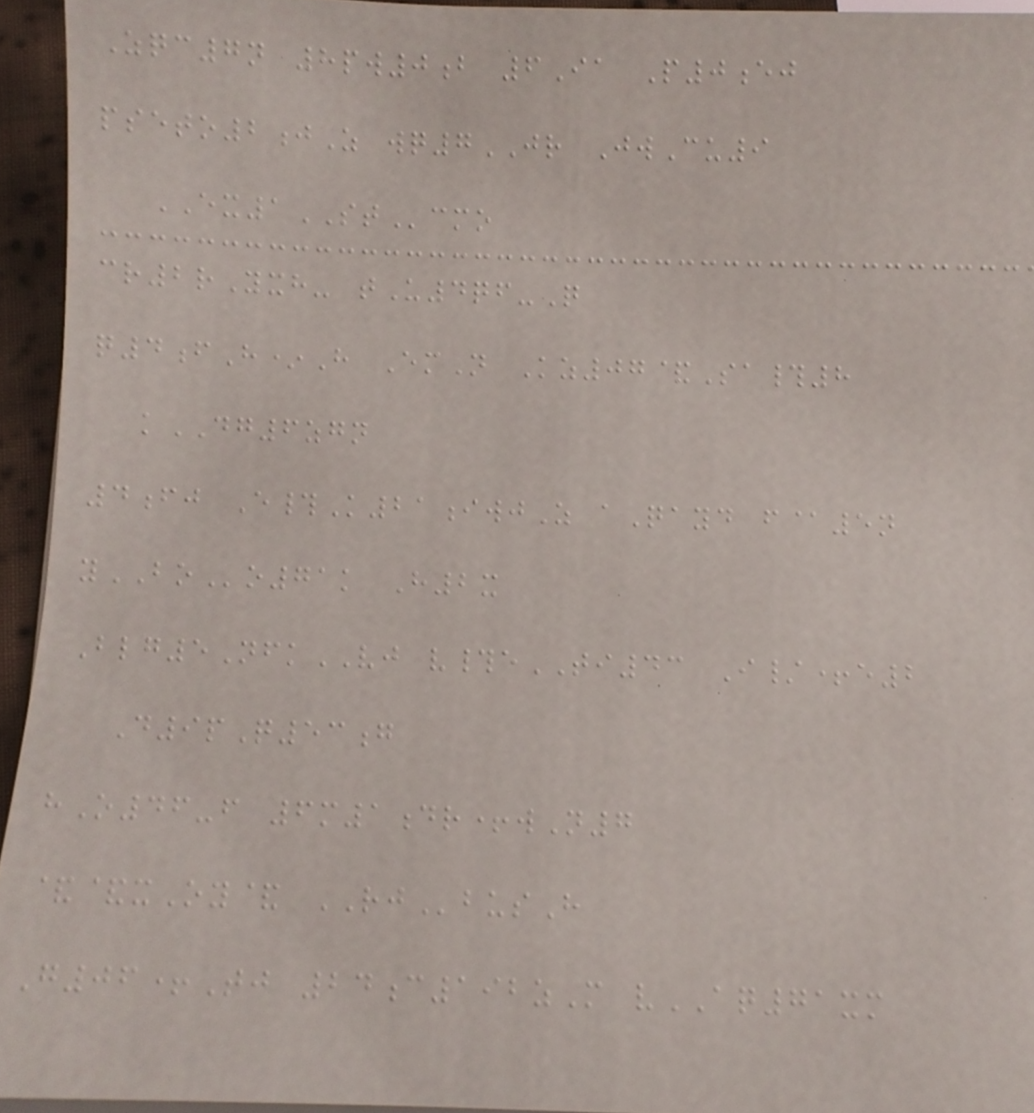Zqc7n 8pw0b 6Ia P0ej
pseto2jZ wq7JR JwCu9
EX1STcmo
cr2rYxh- tU4qf-Q
q4fH*H EmN Kz07&Sa#8
kDG6zgn
4fj E#K21iwjZ aQayd f@5n
yBOo71k H2x
Blg5NfkVJ v#eTI43 I/+e2
D9pQ53g
hO46-f 6m1dr+wN7
&&xOy& RJbusH
G06+Tj 24c192zM vAQ71xm
